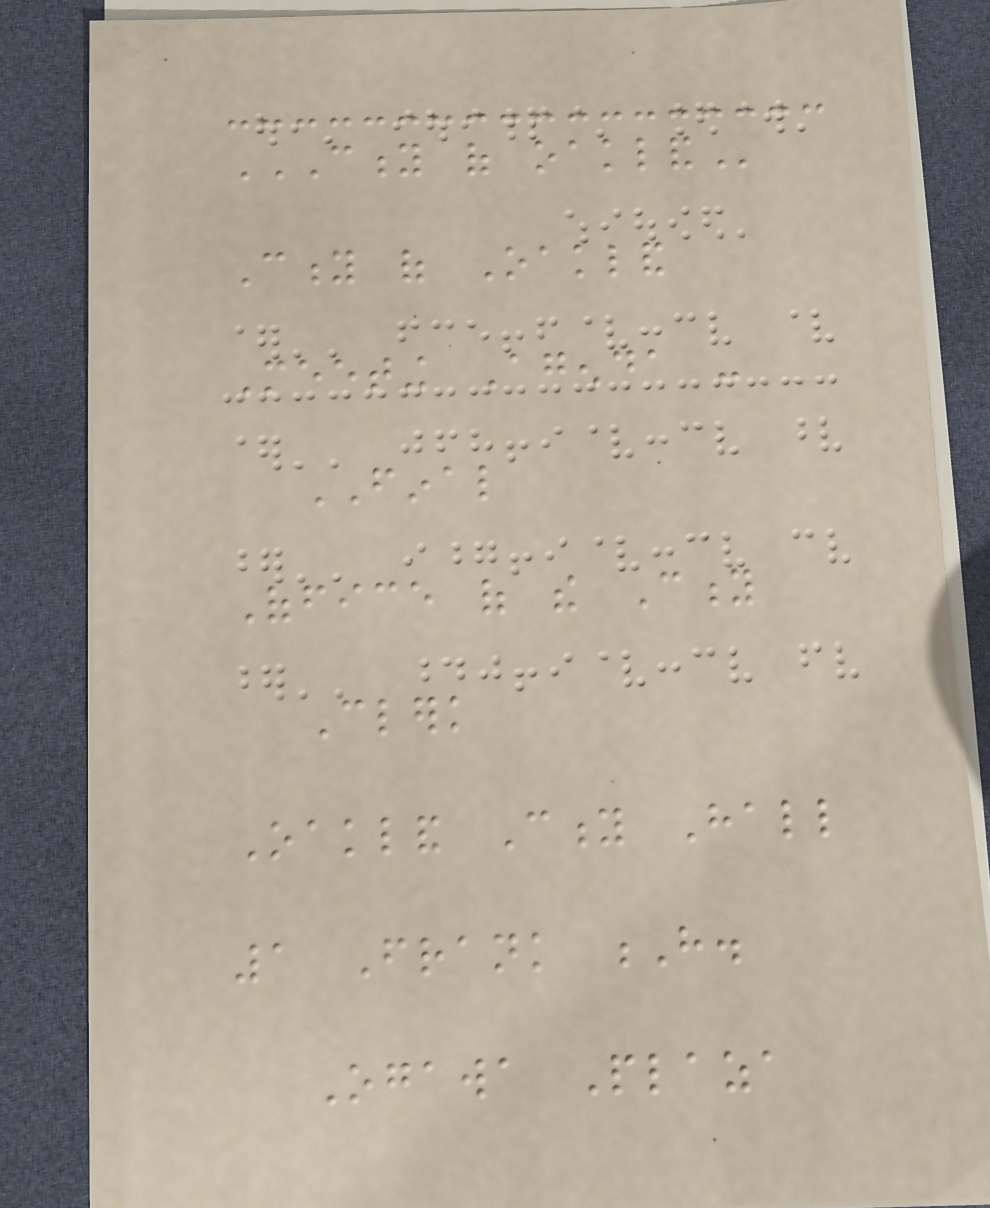CITY OF OAKLAND
City of Oakland
Meeting Agenda -
FINAL
Office of the City
Clerk
Oakland City Hall
1 Frank H.
Ogawa Plaza
